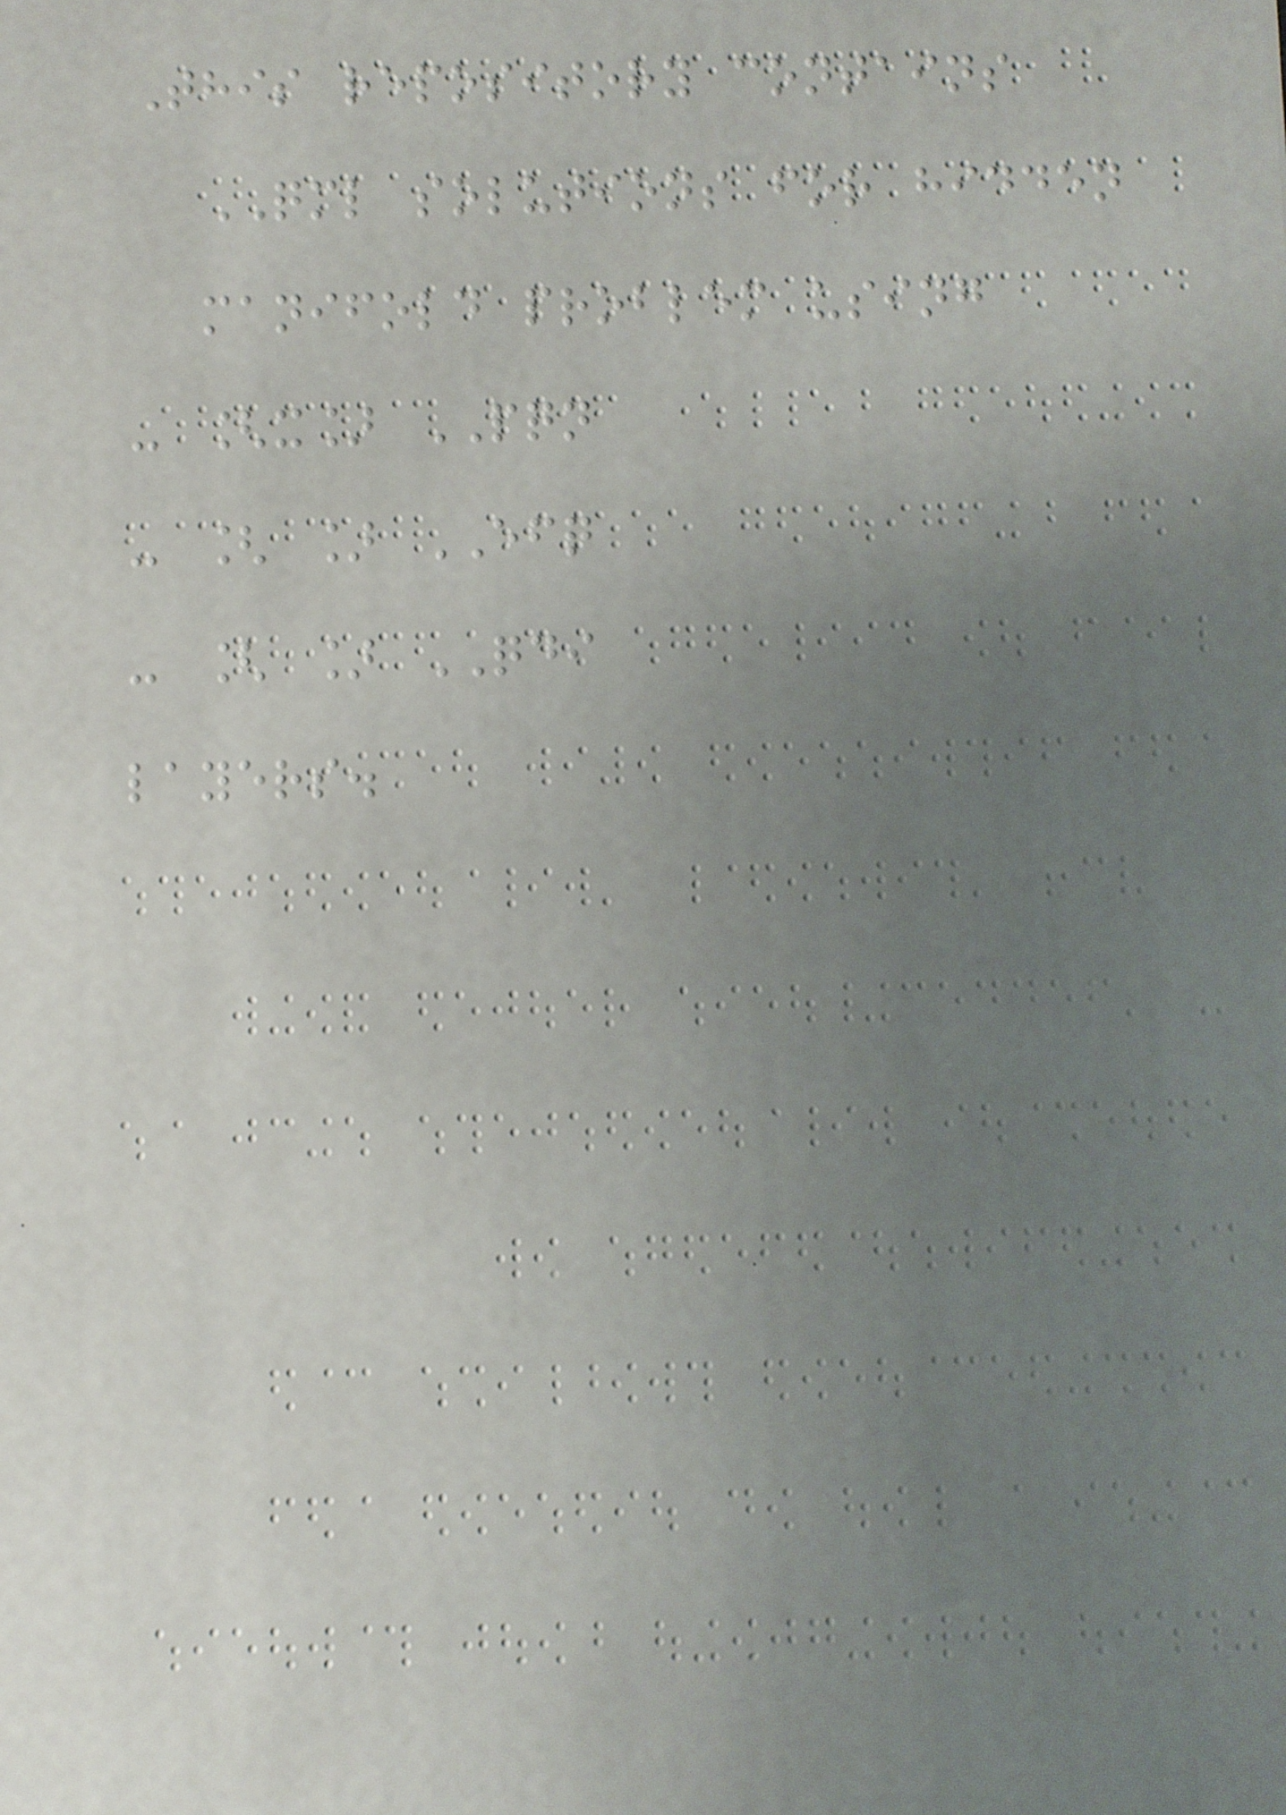This repository contains
QML solutions for hidden
manifold problem using
- [x] PQN
- [ ] EFQ
- [ ] QDI
layers.
